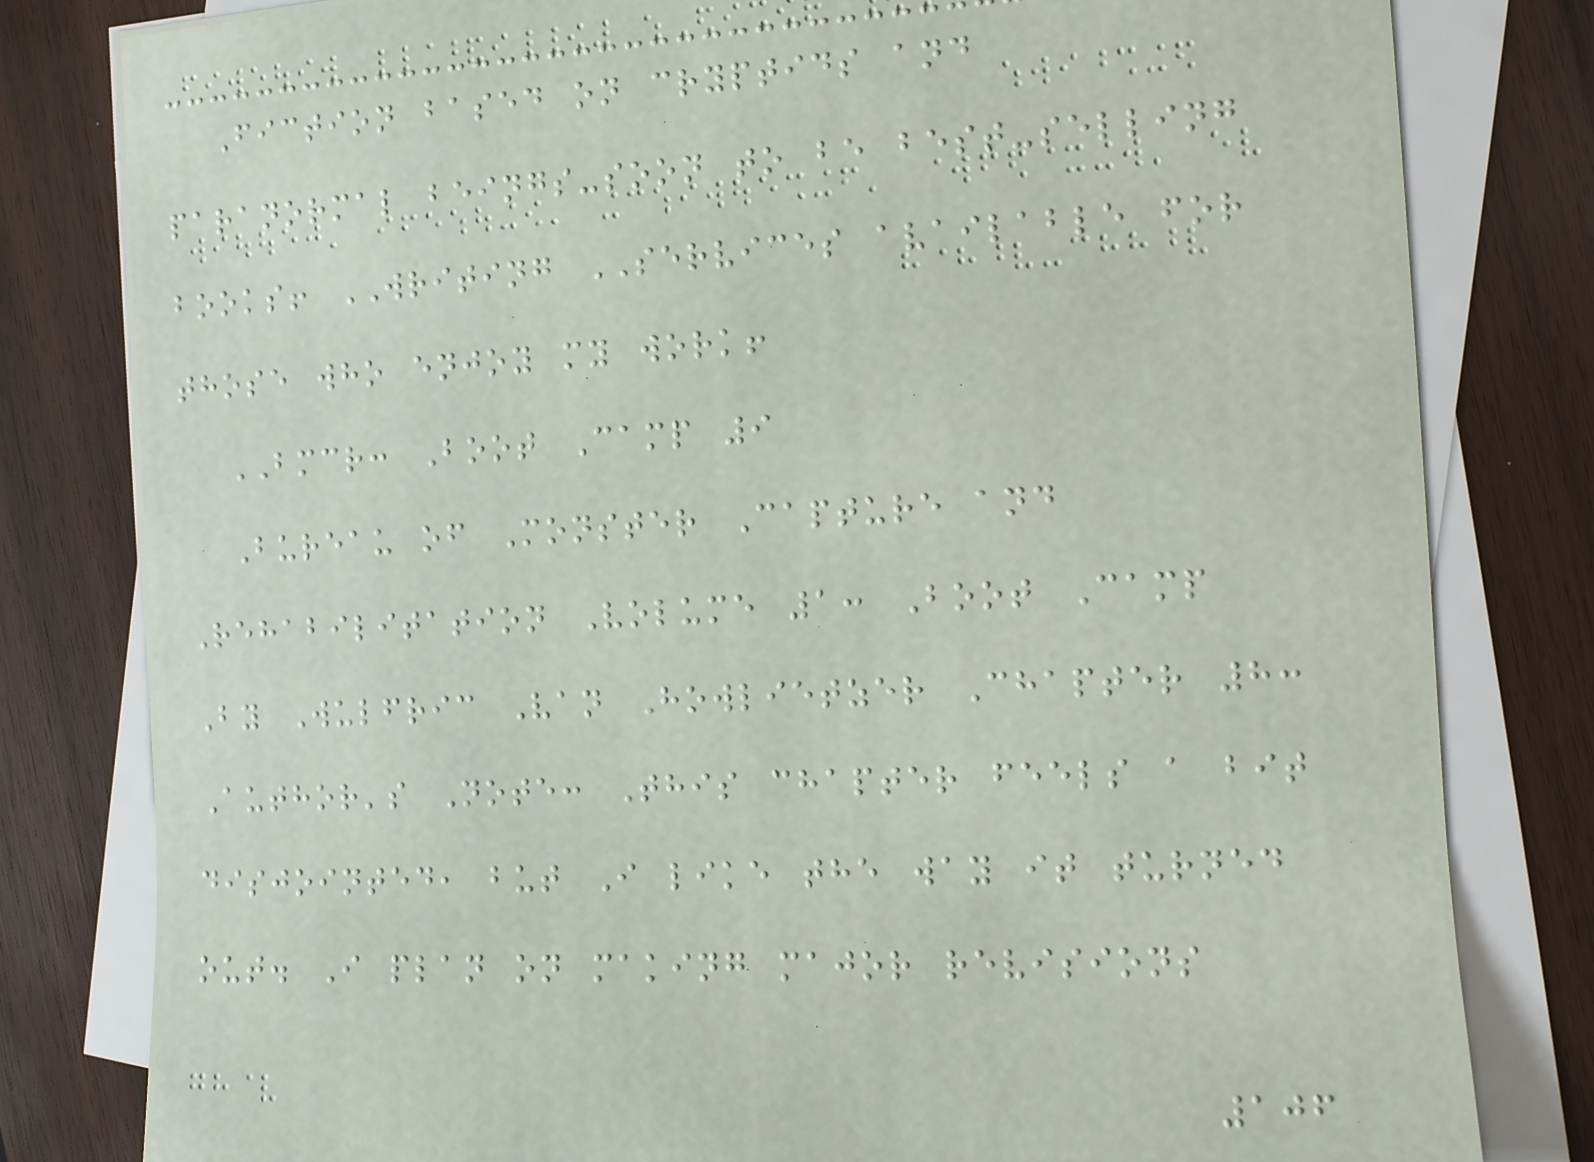Fiction based on cryptids and
paranormal beings-soon to be best-selling
books! WRITING SERVICES available for
those who enjoy my work!
BMCR: Boot Camp 9
Bureau of Monster Capture and
Rehabilitation Volume 1: Boot Camp
By Wulfric Van Howlietzer Chapter 8:
Author's Note: This chapter feels a bit
disjointed, but I like the way it turned
out. I plan on making major revisions
106
